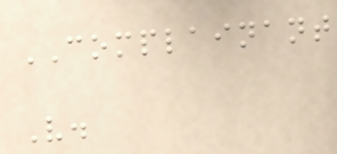COMPLAINANT
V.
